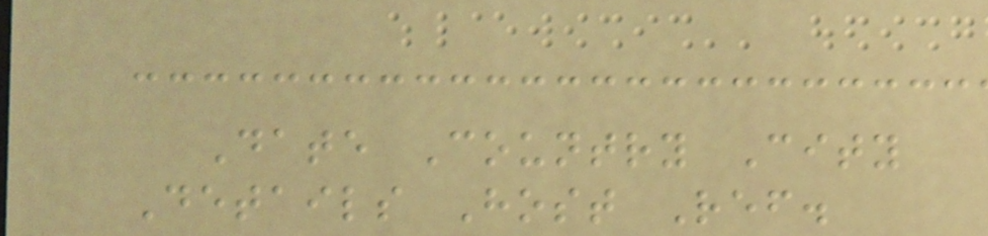Date Country City
Details Host Ref.
